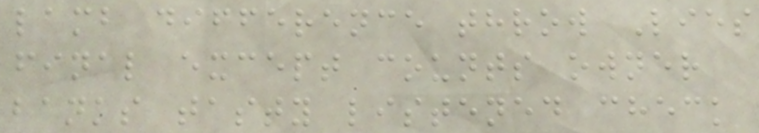lamb difference throw Lies
final except counts owner
banks tasty listened check
